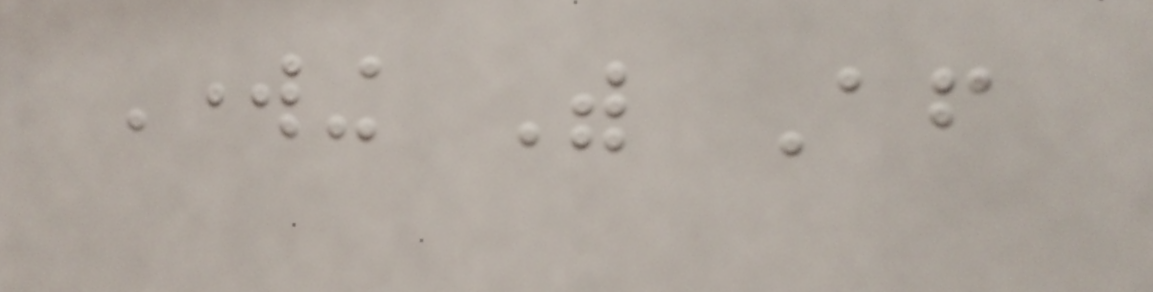Working With After
